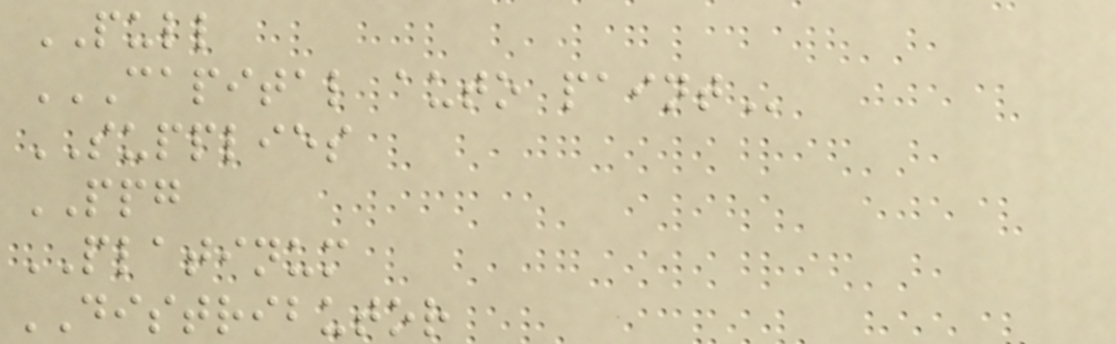PULL
CAPITAL AUTO PAINT
SUPPLIES
PPG
PLATINUM
DISTRIBUTOR
